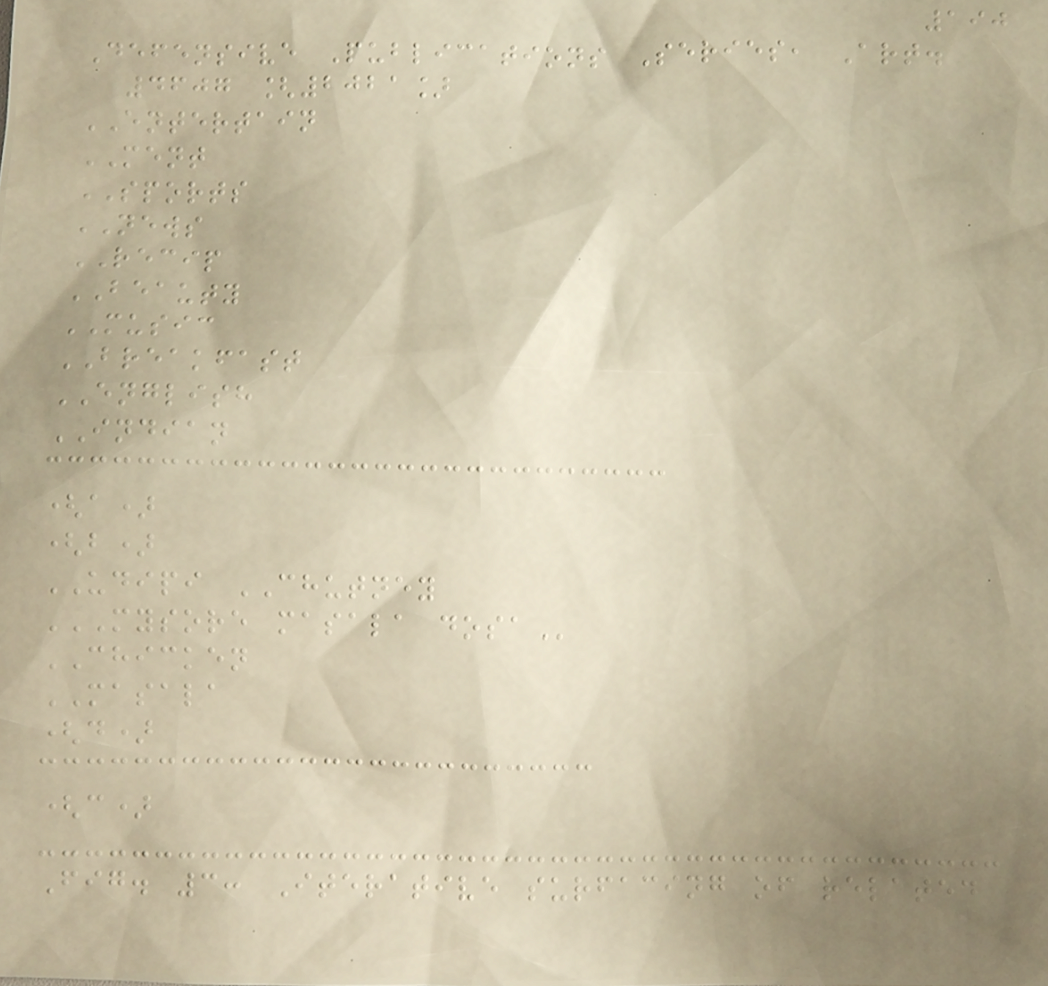190
Defensive Publications Series, Art.
4607 [2021]
ENTERTAIN
MENT
SPORTS
NEWS
RECIP
BEAUTY
MUSIC
BREAKFAST
ENGLISH
INDIAN
(a)
(b)
UDIPI CHUTNEY
MYSORE MASALA DOSA
CHICKEN
MASALA
(d)
(c)
Fig. 3: Iterative surfacing of related
